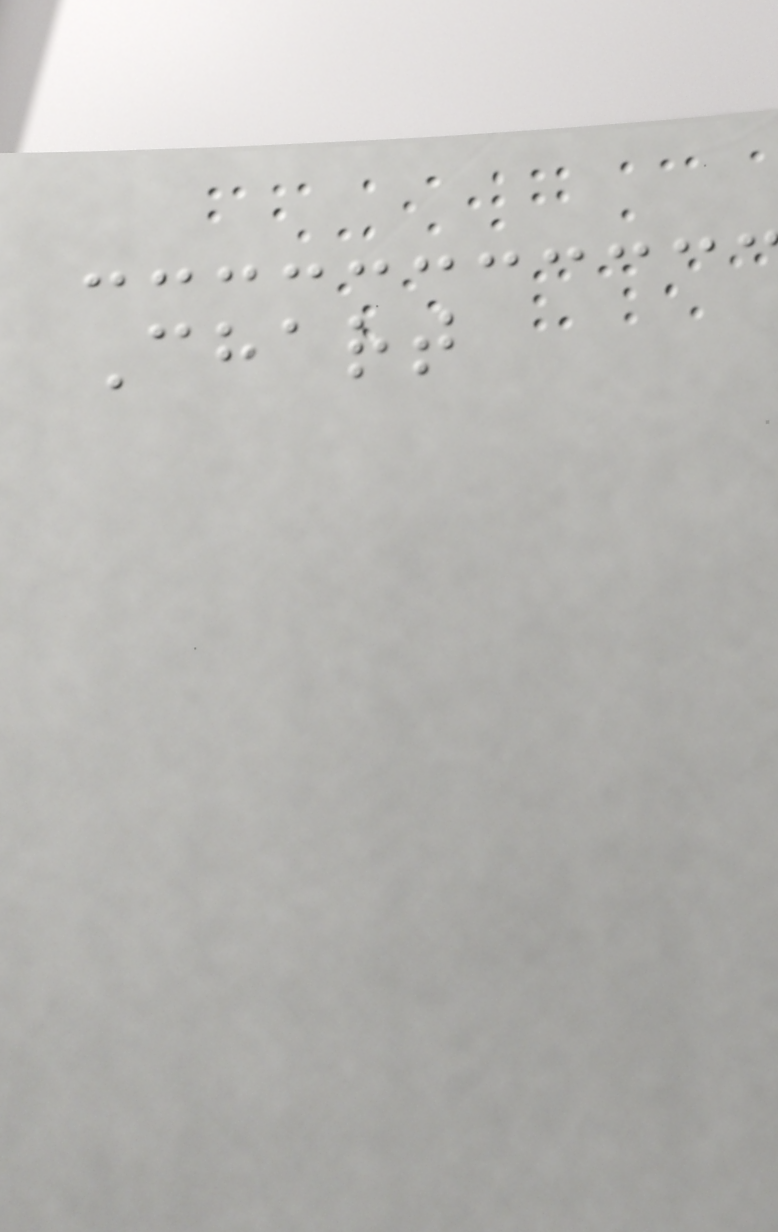Chart
